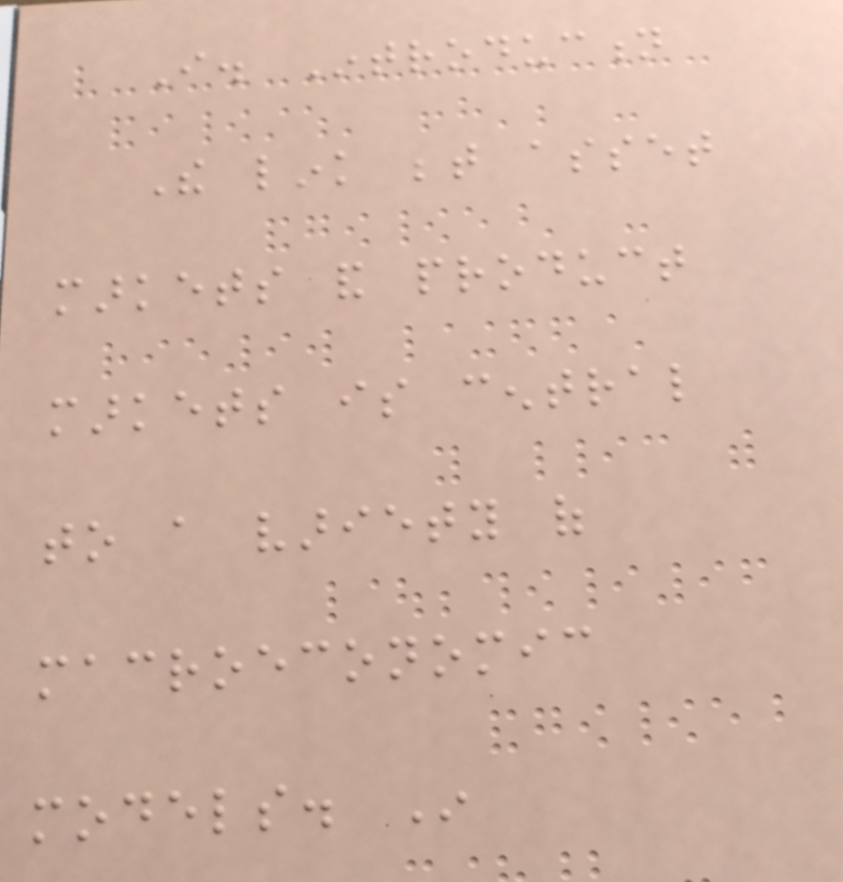I. Introduction
The link between asset
markets and product
markets is central
to a variety of
macroeconomic
models. In
